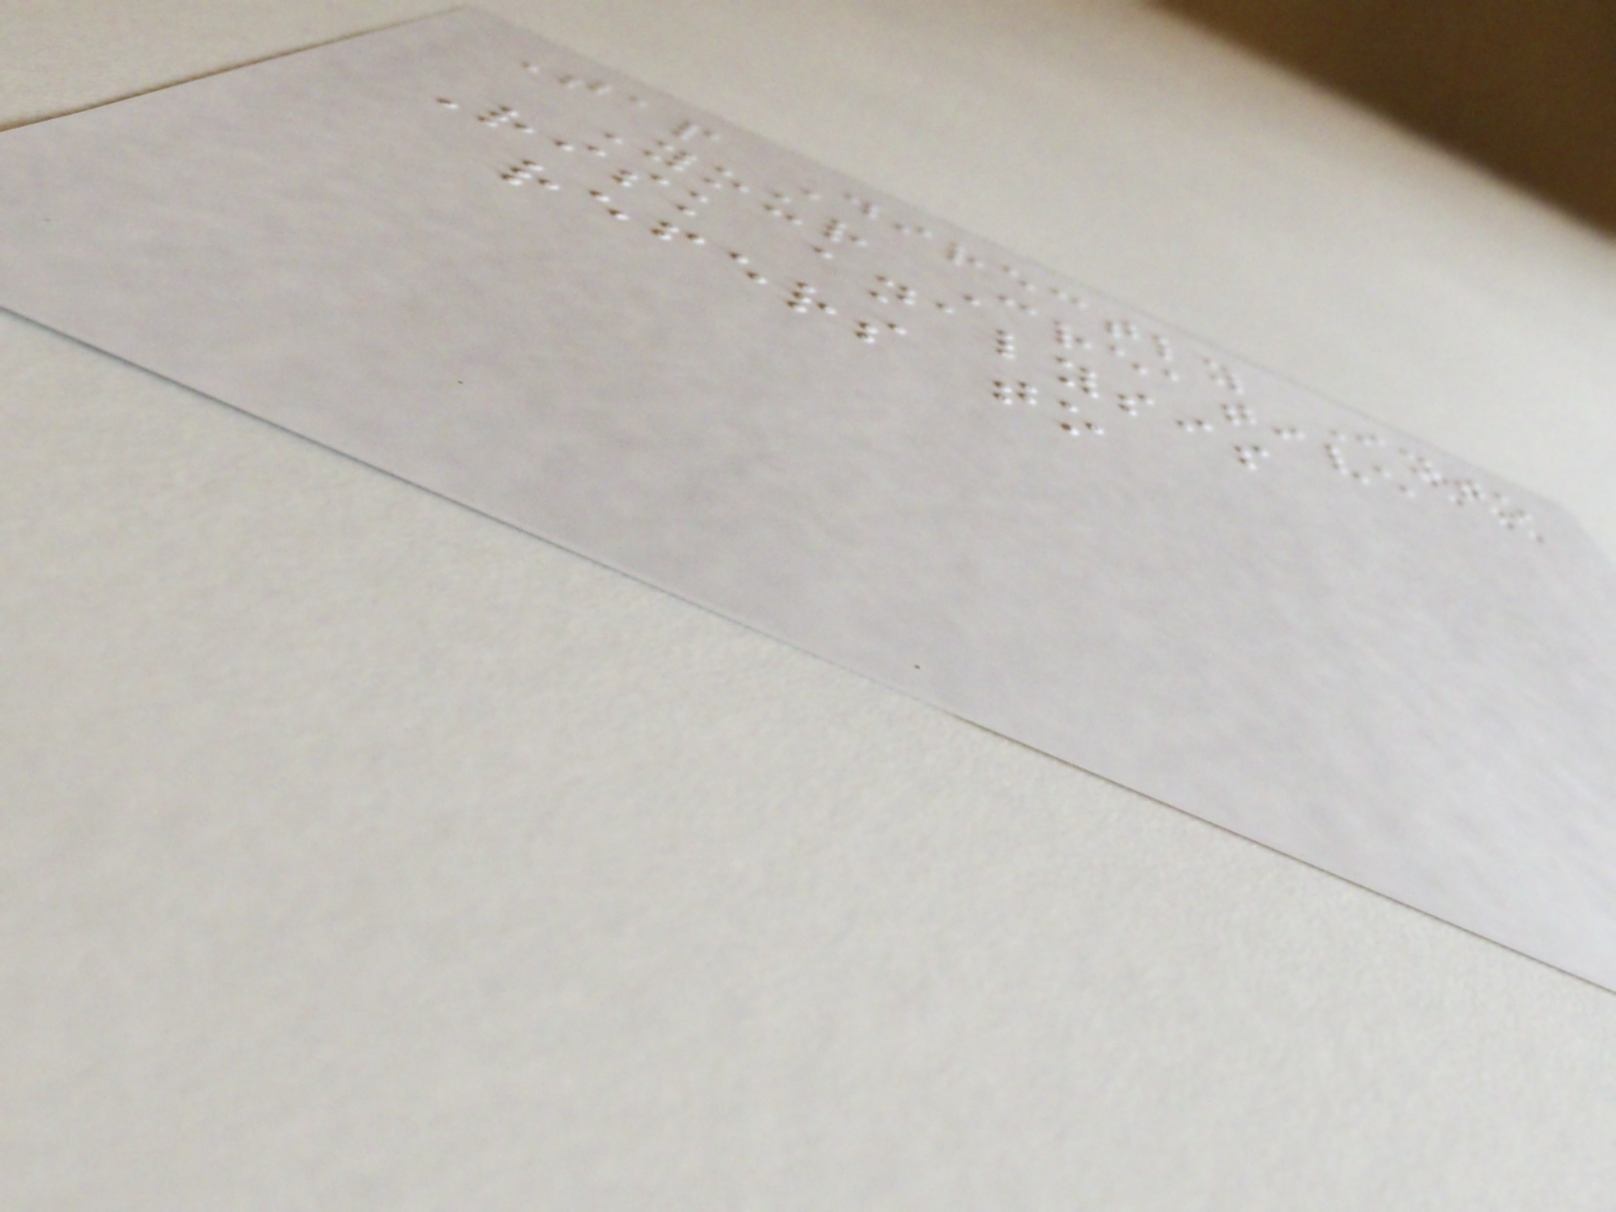Tap Directly Into
Your Creative
Risk analysis
refers to
